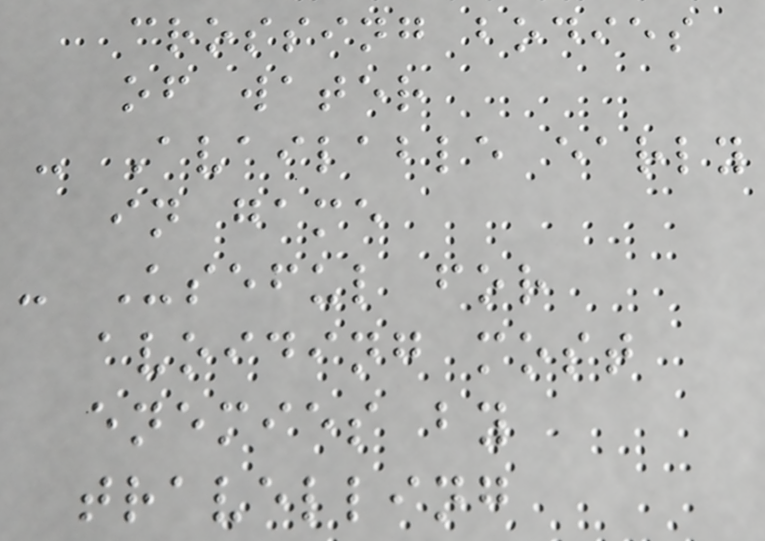crossing bodies
of water
- Available early
in game
- Useful for
avoiding most
enemies by
travelling
